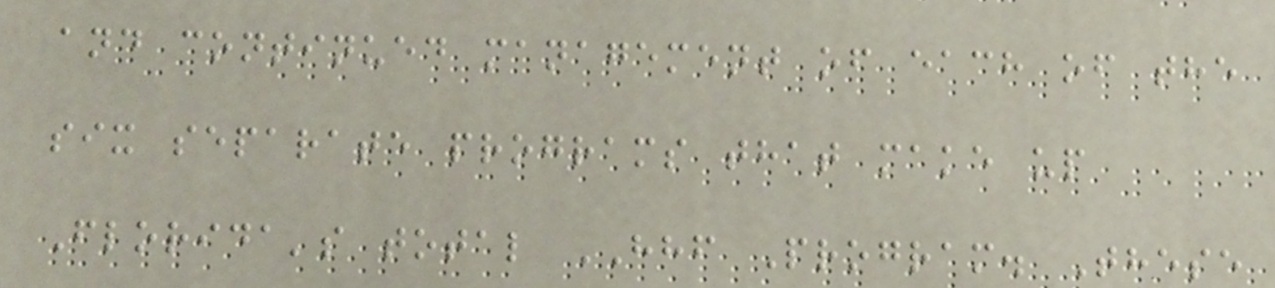and continued management of each of the
six separate programs that make up
Florida's total HHF Program. These
